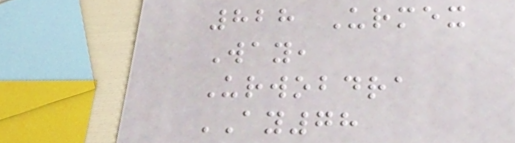828 Urmex
Way,
Urwobdra
AY78
